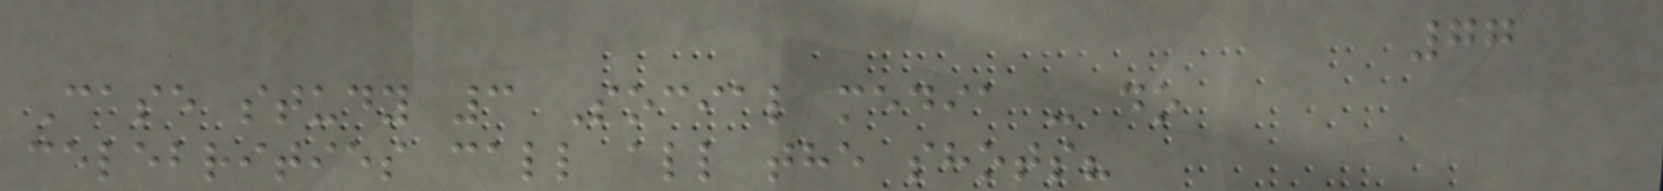77
Case study 3 Social media - do
celebrities call all the shots?
